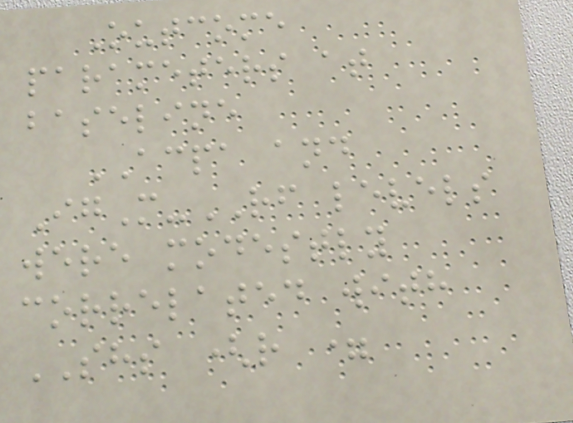Outcome
parameters at
baseline
ACPA and
IgM-RF levels
were modestly
correlated with
SHS (r =
